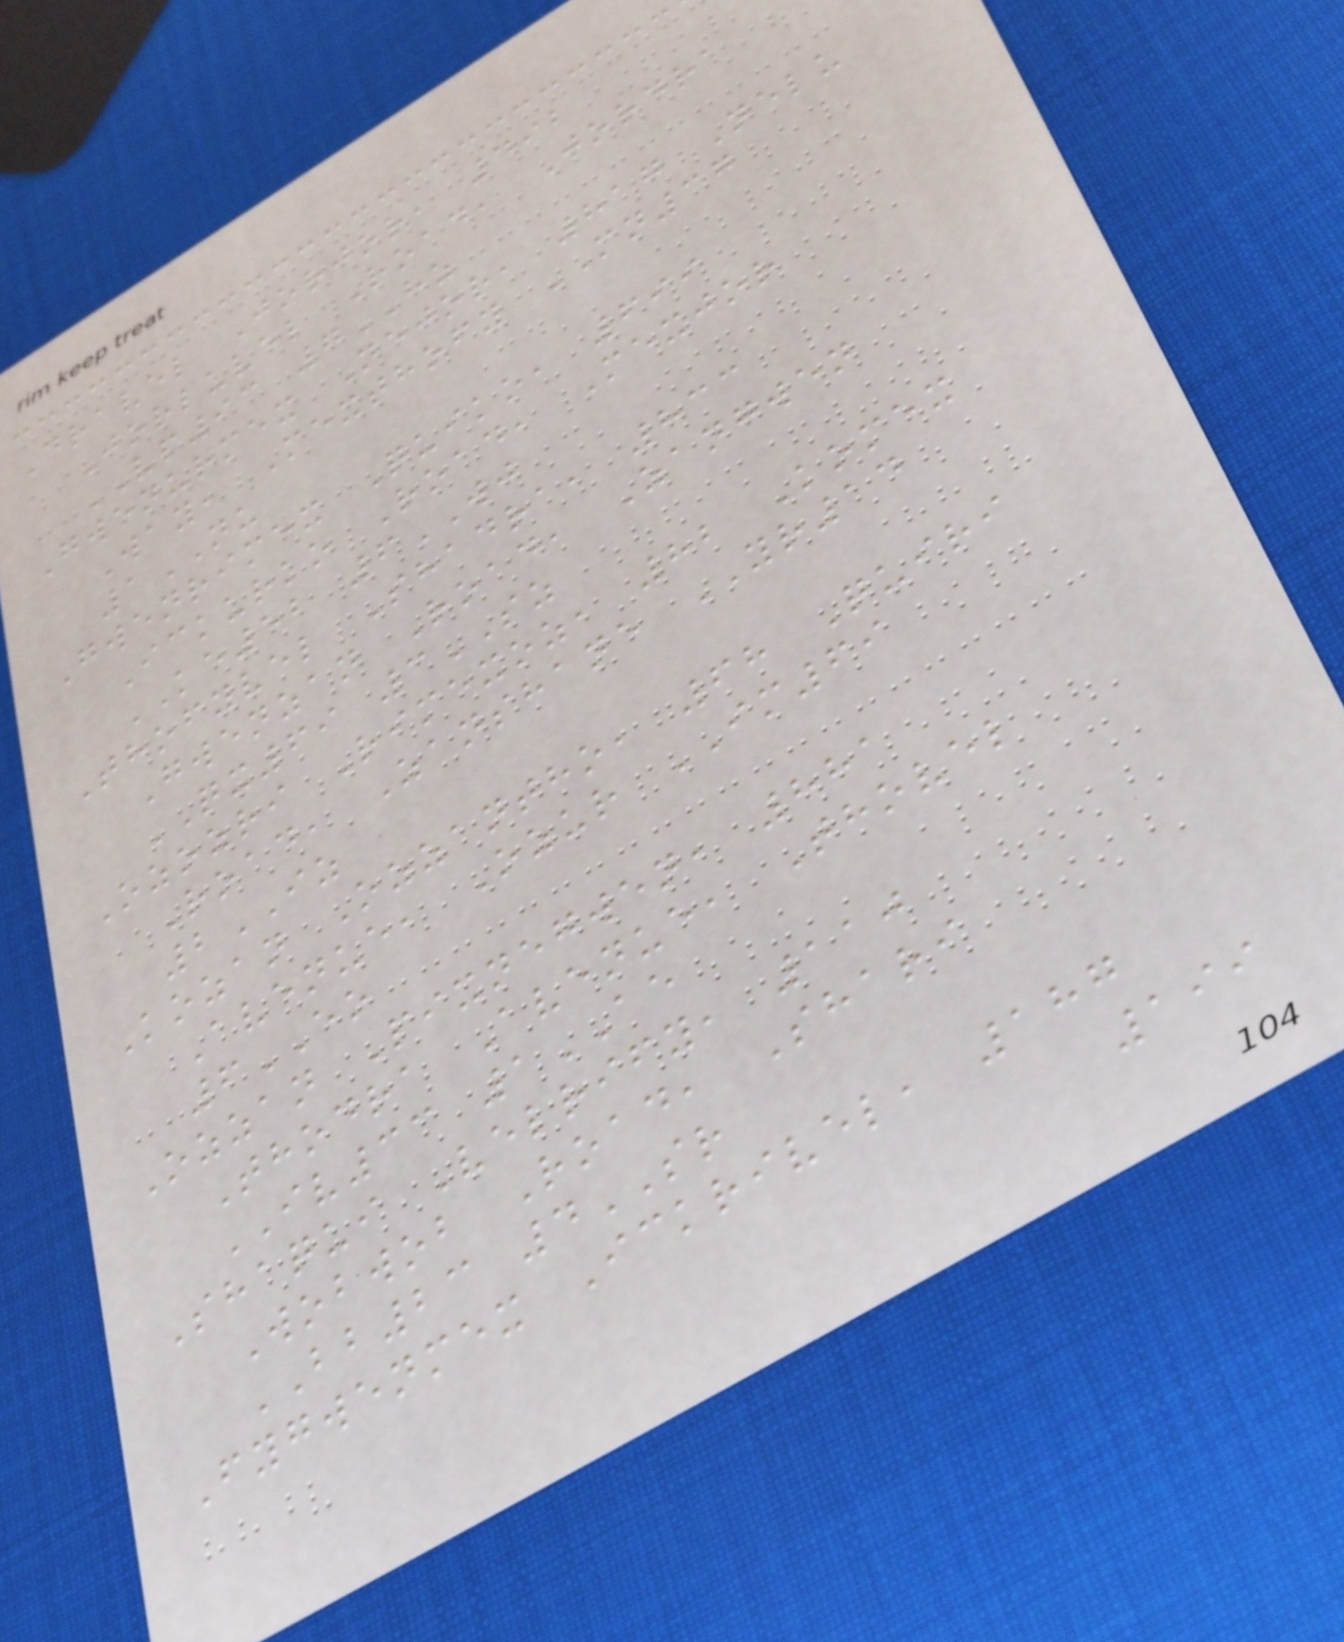Dravel Jorjor, 492
Jorluvel Road, Jordra
VP93 7HZ
Gwenurmex Nejor, 817 Nelu
Way, Mexthofy MN37
1NU
Gwenrimex Quiko, 699
Ickurko Road, Mexjor
KE52 6WJ
Thofyvel Shadra, 833
Gwenzan Road, Zangwen
QX69 3SZ
Ozozri Rimexoz, 82 Komex
Road, Zanshane YR14
2IZ
Kozan Ozzantho, 68 Quiri
Avenue, Ozur IM69
6EO
Ozzan Pixnegwen, 881
Thodra Avenue, Thovel
IV33 1AE
Shaqui Velrify, 110
Wobwob Road, Shari
BB23 4SR
Fygwenmex Ickrivel, 187
199
